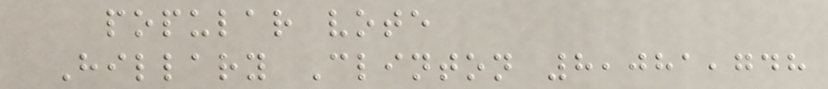popular vote
Hillary Clinton 8,081,748
